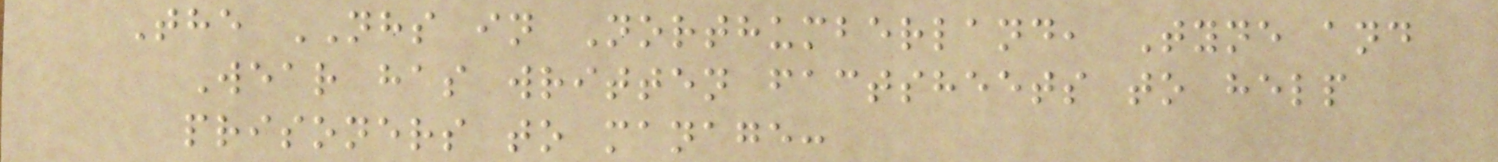The NHS in Northumberland, Tyne and
Wear has written factsheets to help
prisoners to manage:
